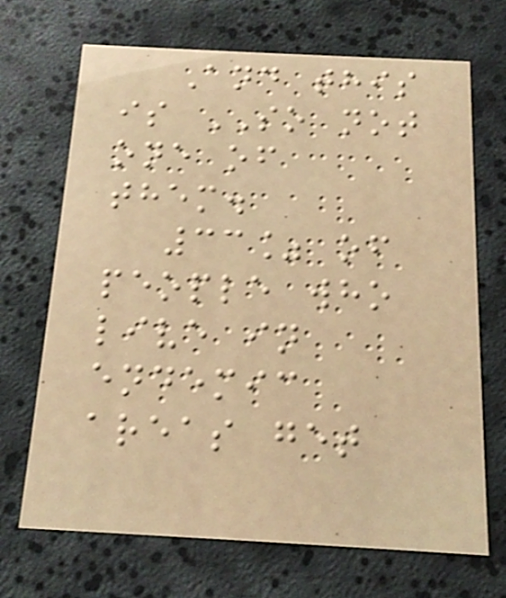And this
is SO not
one of
them.
33% of
people who
live in
endemic
areas get
